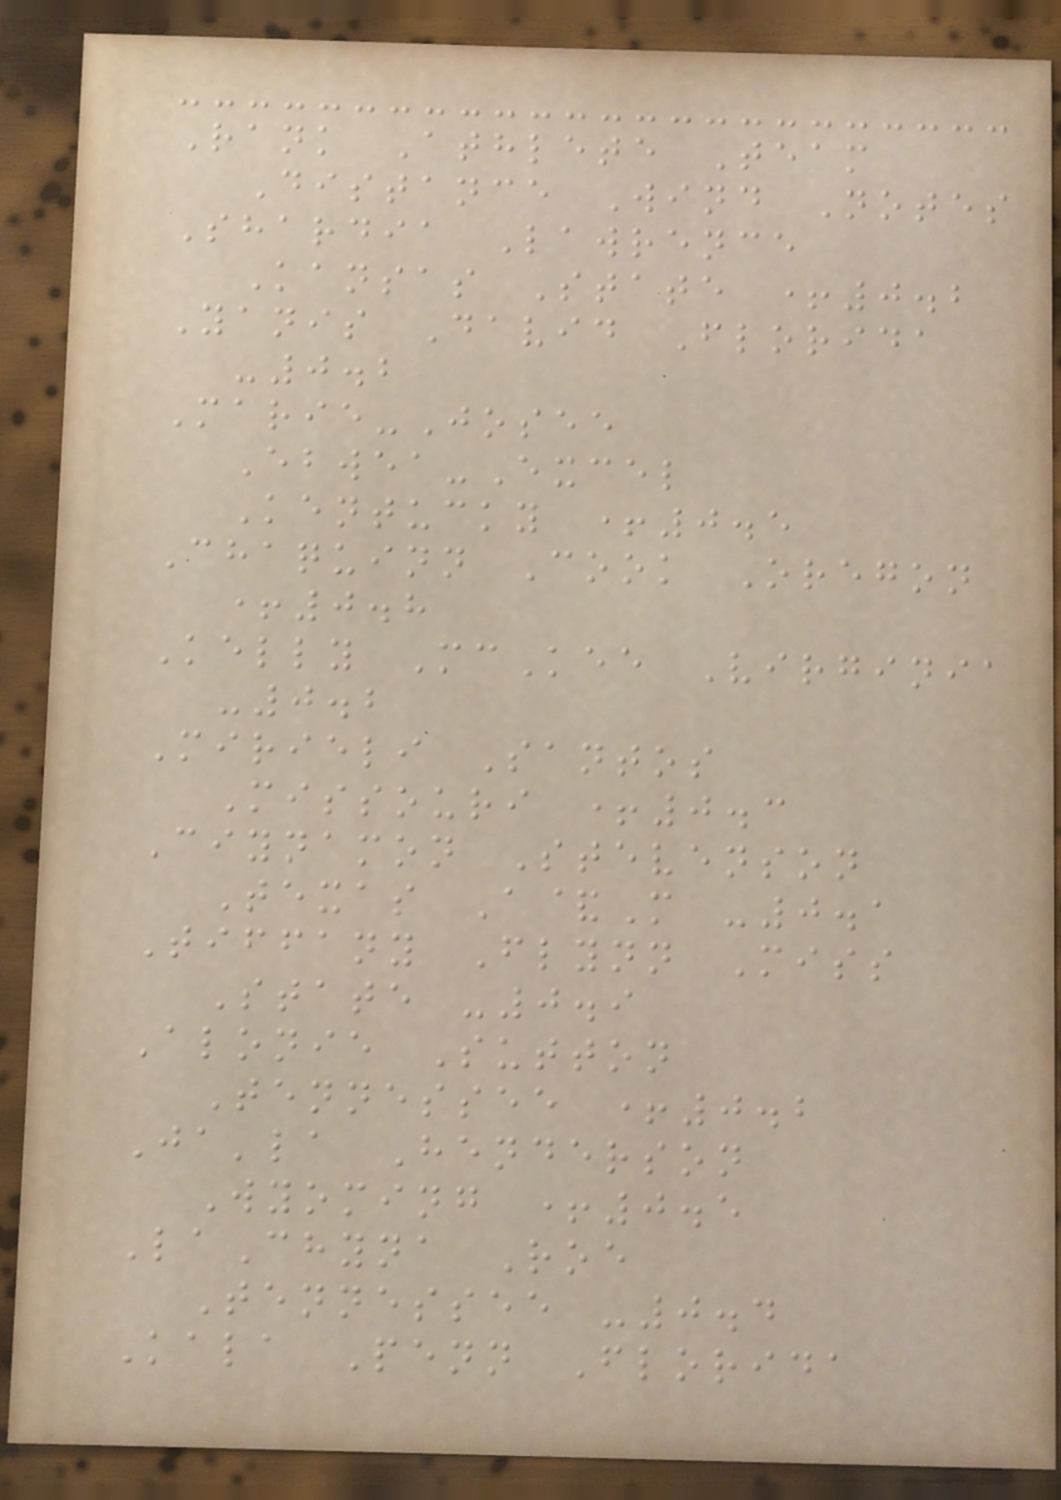Rank Athlete Team
Distance Wind Notes
Shardia Lawrence
Kansas State +0.2
Yanis David Florida
-0.2
Marie-Josee
Ebwea-Excel
Kentucky +0.5
Chaquinn Cook Oregon
+0.8
Kelly McKee Virginia
-0.2
Mirieli Santos
Missouri +0.3
Ciynamon Stevenson
Texas A&M -0.1
Tiffany Flynn Miss
State -0.9
Alonie Sutton
Tennessee +0.2
Ja'la Henderson
Wyoming +0.5
LaChyna Roe
Tennessee -0.4
Kala Penn Florida
